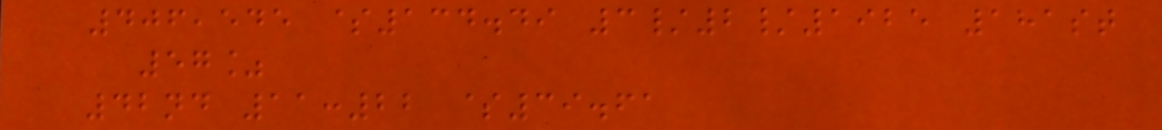406,545 $134.49 3/2/1925 181st
57%
42nd 11:22 $39.61
